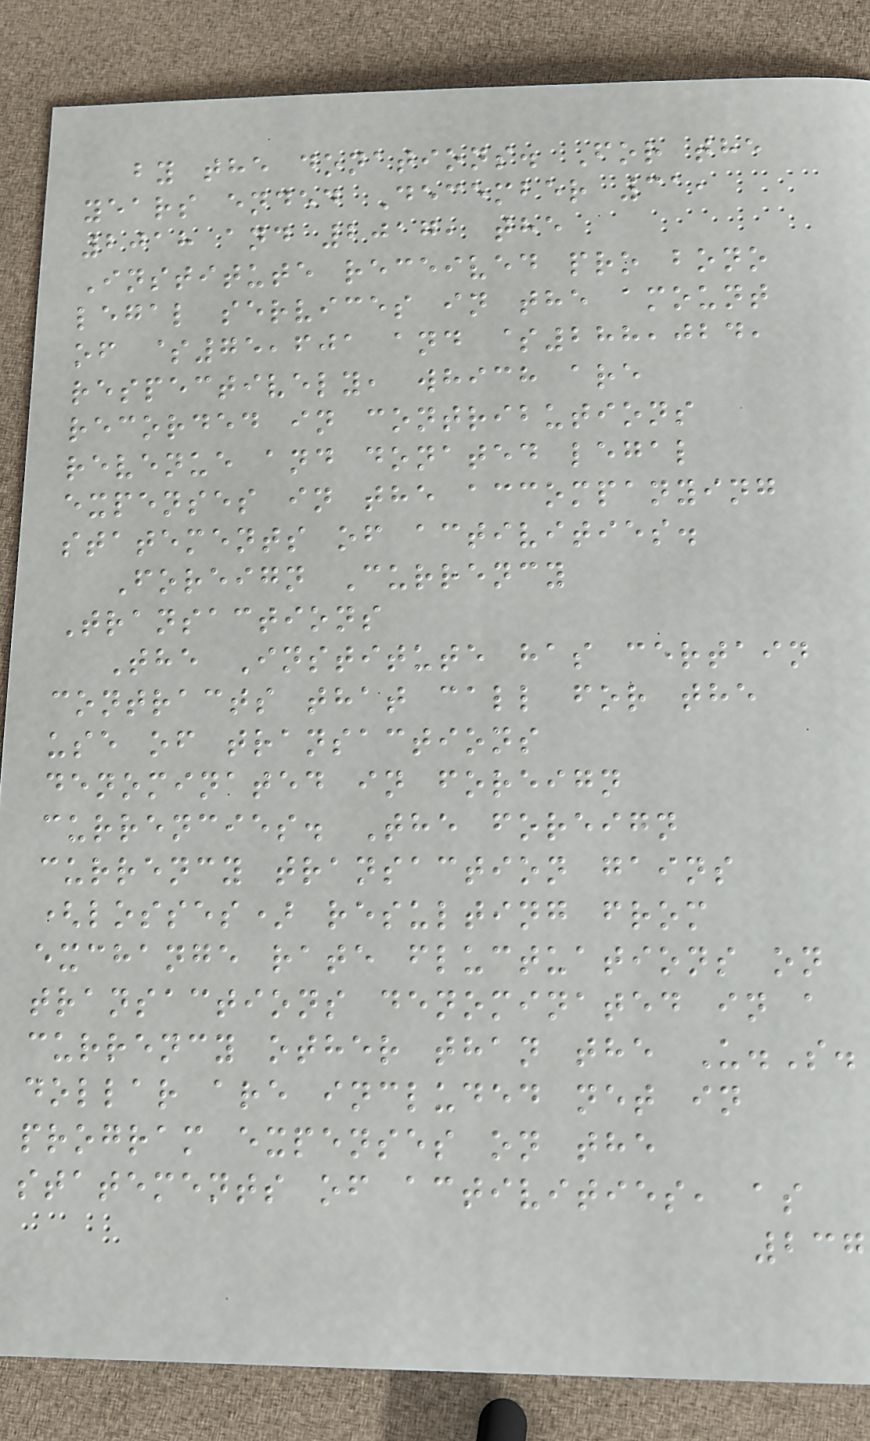by the donations. For the
years ended December 31,
2018 and 2017, the
Institute received pro bono
legal services in the amount
of $75,601 and $288,024,
respectively, which are
recorded in contributions
revenue and donated legal
expenses in the accompanying
statements of activities.
Foreign Currency
Transactions
The Institute has certain
contracts that call for the
use of transactions
denominated in foreign
currencies. The foreign
currency transaction gains
(losses) resulting from
exchange rate fluctuations on
transactions denominated in a
currency other than the U.S.
dollar are included net in
program expenses on the
statements of activities, as
237
